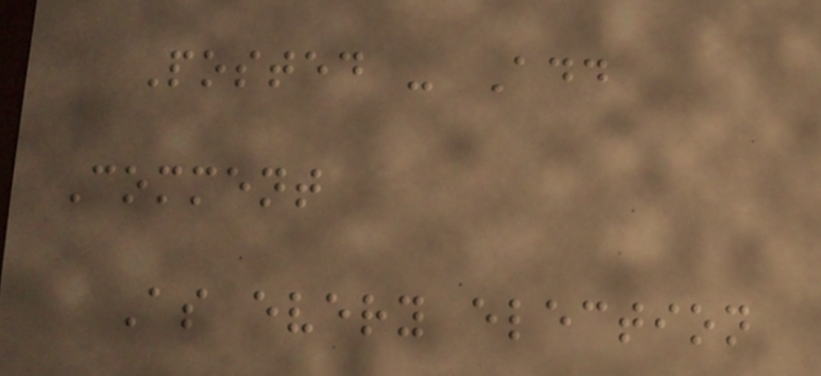Posted - Add
Comment
As every election
